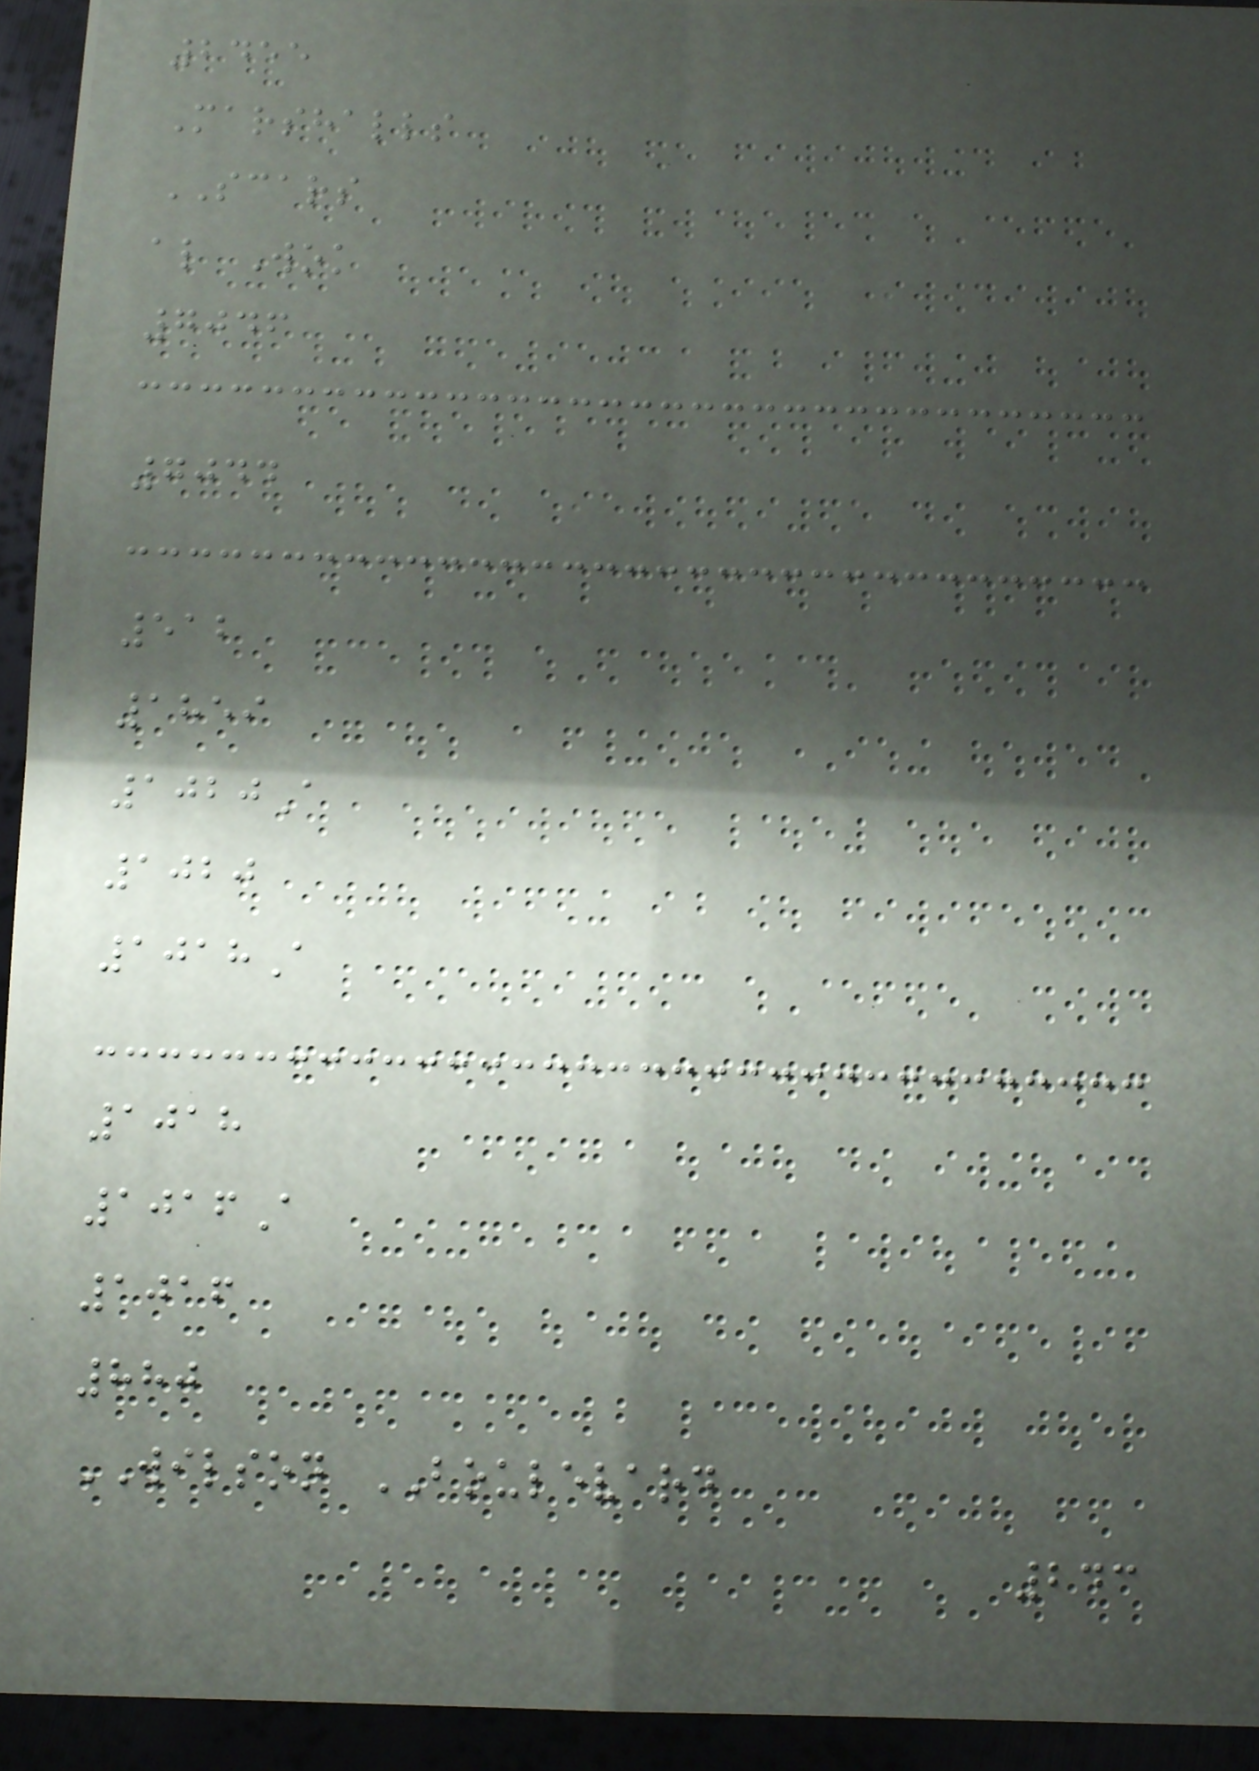2455
Marshalls
SCARS
al Wok
7046
7044
512
1859
1020A
1020
1018A
1018
1016A
1016
880
WILSON BOULEVARD
243
